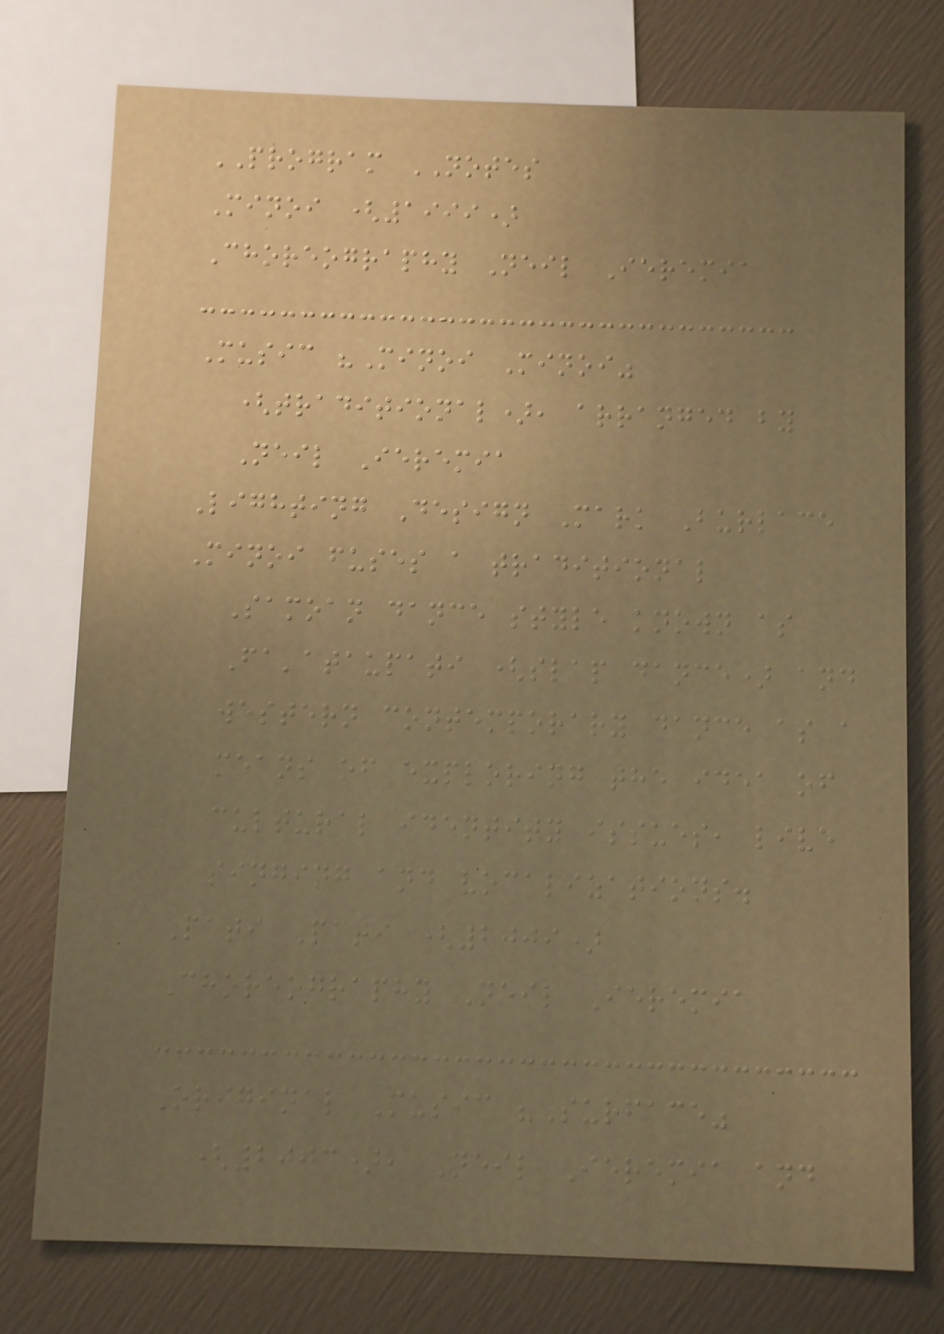PROGRAM NOTES
Minoi (1999)
Choreography Neil Ieremia
Music "Minoi Minoi"
(traditional), arranged by
Neil Ieremia
Lighting Design Mark Burlace
Minoi fuses a traditional
Samoan dance style known as
Fa'ataupati (slap dance) and
western contemporary dance as a
means of exploring the idea of
cultural identity issues, live
singing and vocalizations.
Pati Pati (2009)
Choreography Neil Ieremia
Original Music "Surface"
(2003), Neil Ieremia and
